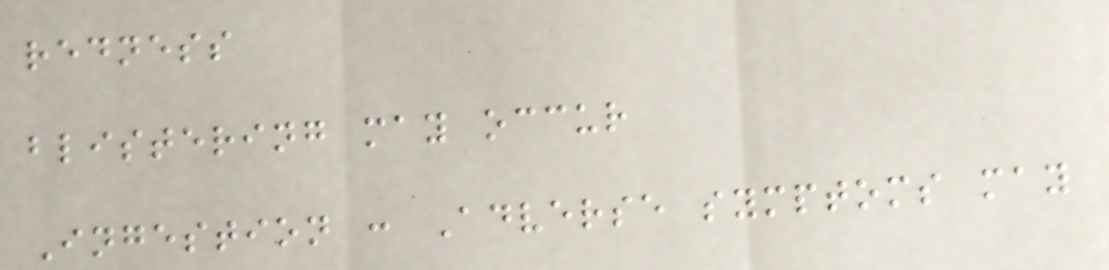redness
blistering may occur
Ingestion : Adverse symptoms may
